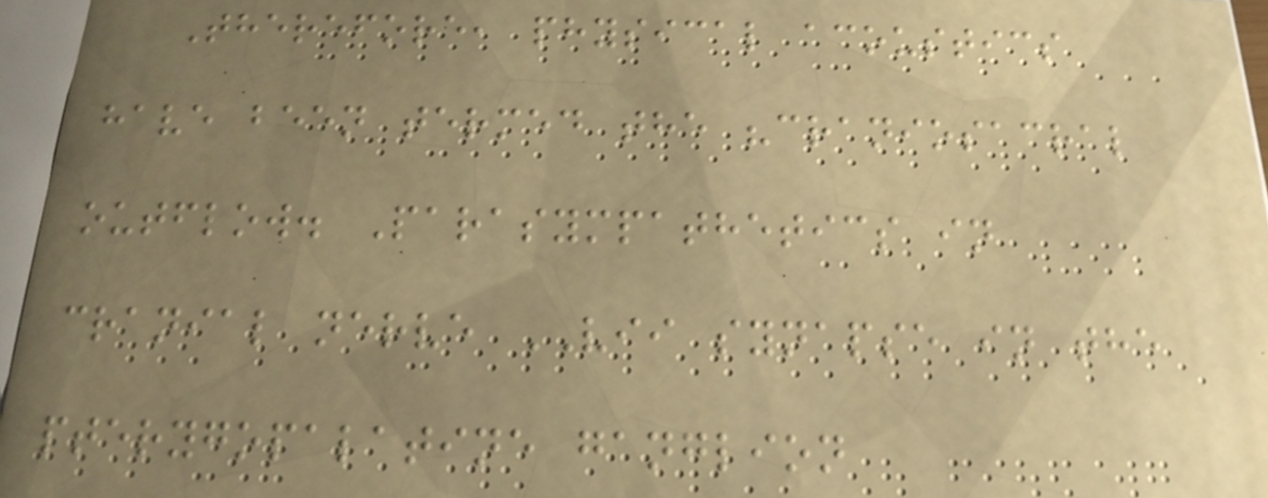Therefore, physical acoustics
have been termed the "craniosacral
outflow. Parasympathetics in
cranial nerve VII synapse in the
pterygopalatine ganglion
